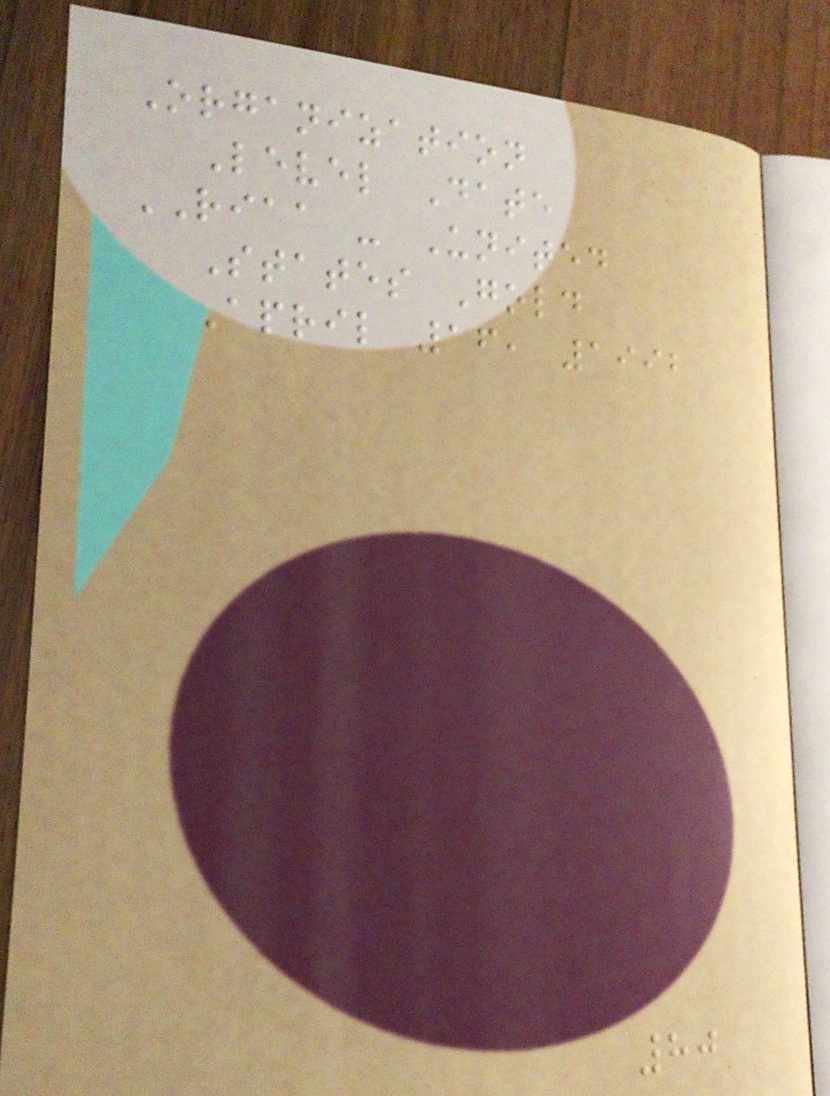Organization
Level Date
RIAA - United
States Gold
April 16, 1992
80
